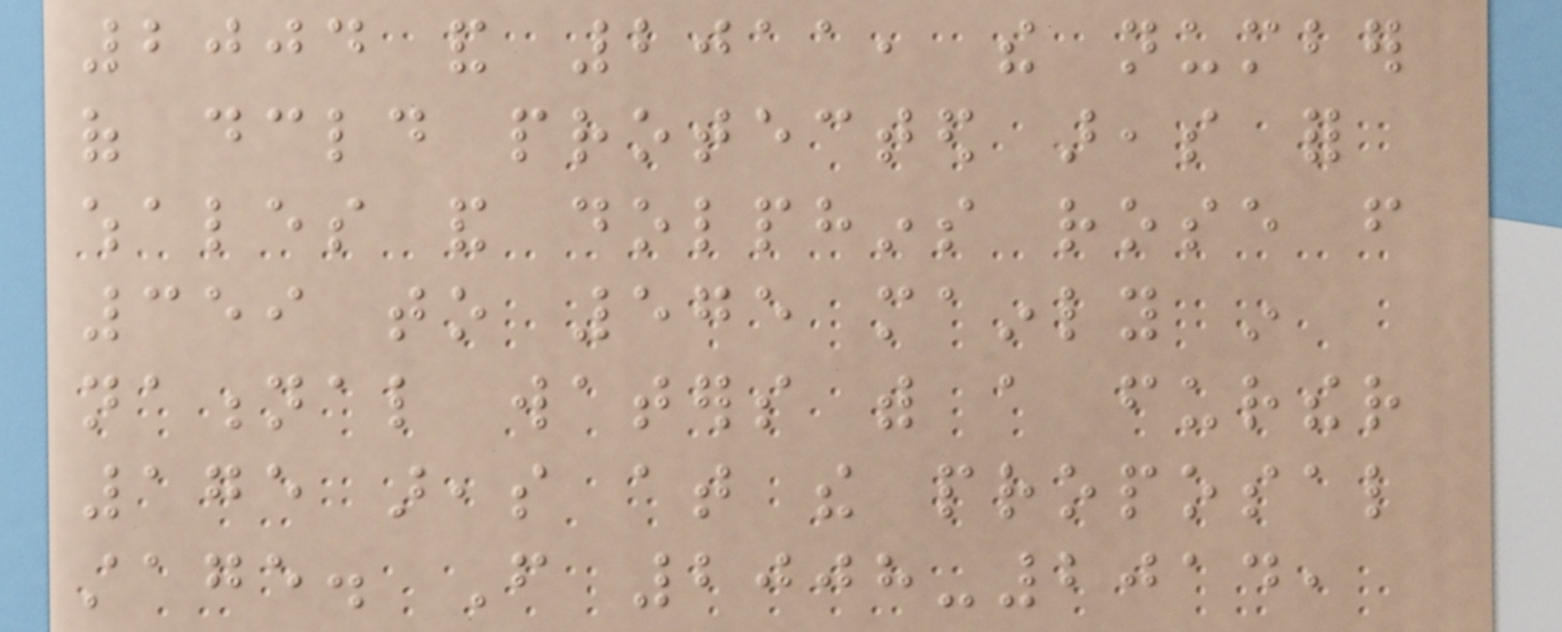2004 and 2011, the number
of declared protected areas for
whales and dolphins rose from
359 to 575 mainly in
national waters with a further
175 areas at the proposal
stage. From 2008-2014,
